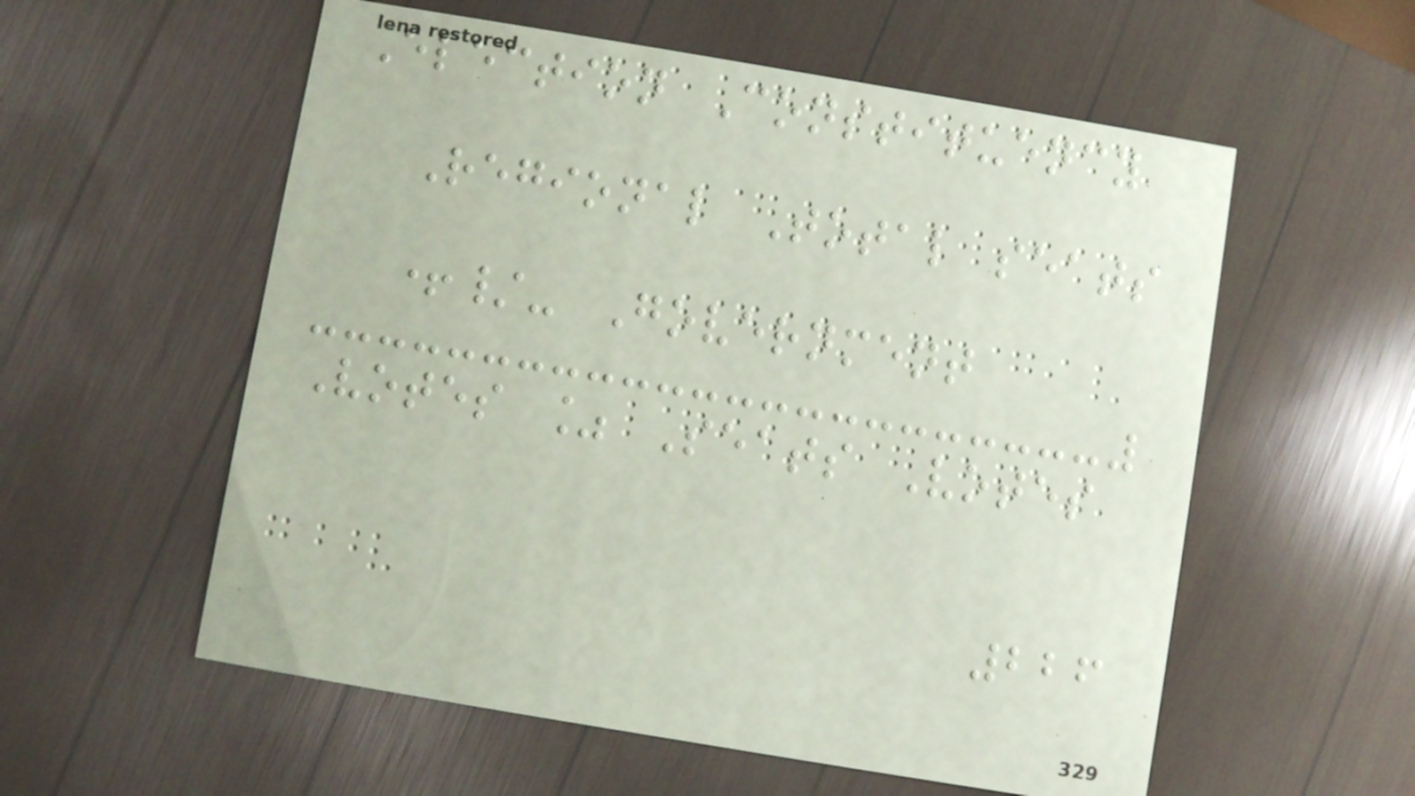Election Constituency
Regional Total seats
+/- Government
Votes % Seats Votes
226
